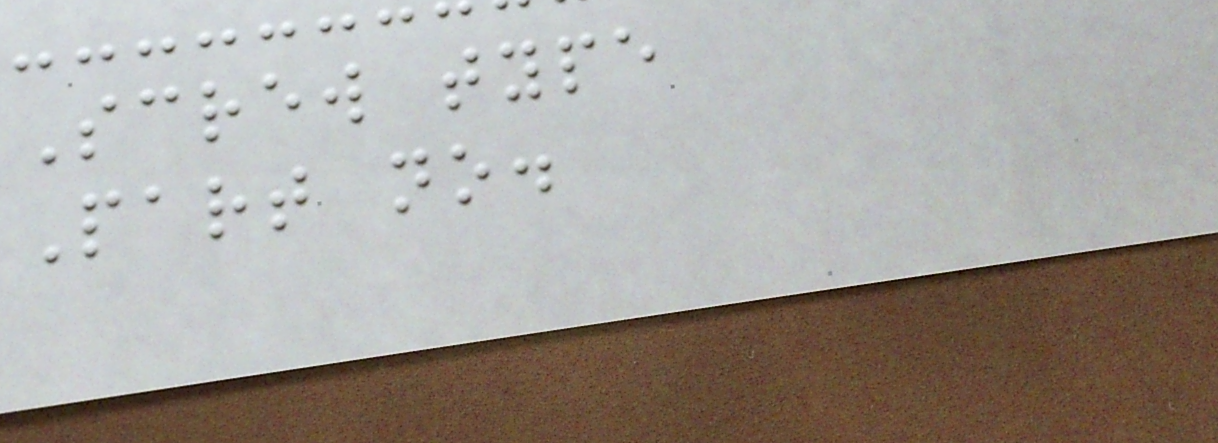Screw type
Part no.
